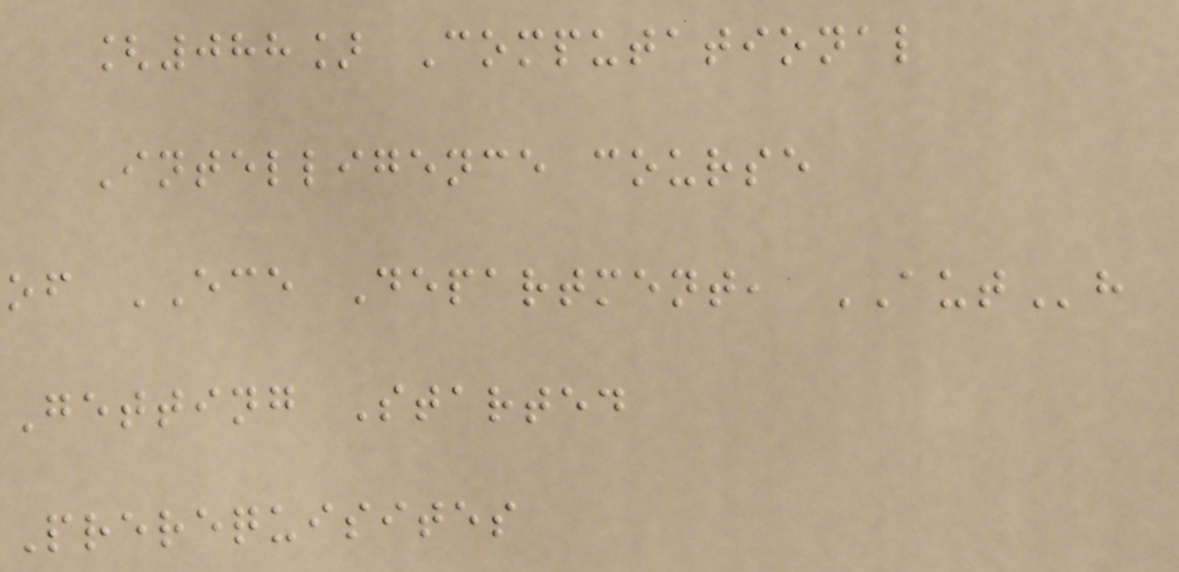[088] Computational
Intelligence course
of ECE Department, AUTh
Getting Started
Prerequisites
